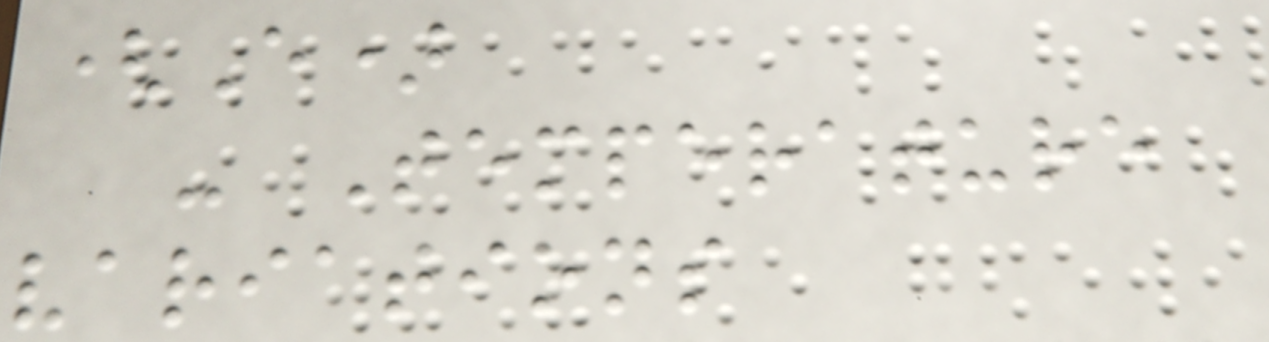(E)
- Temperature
variations
